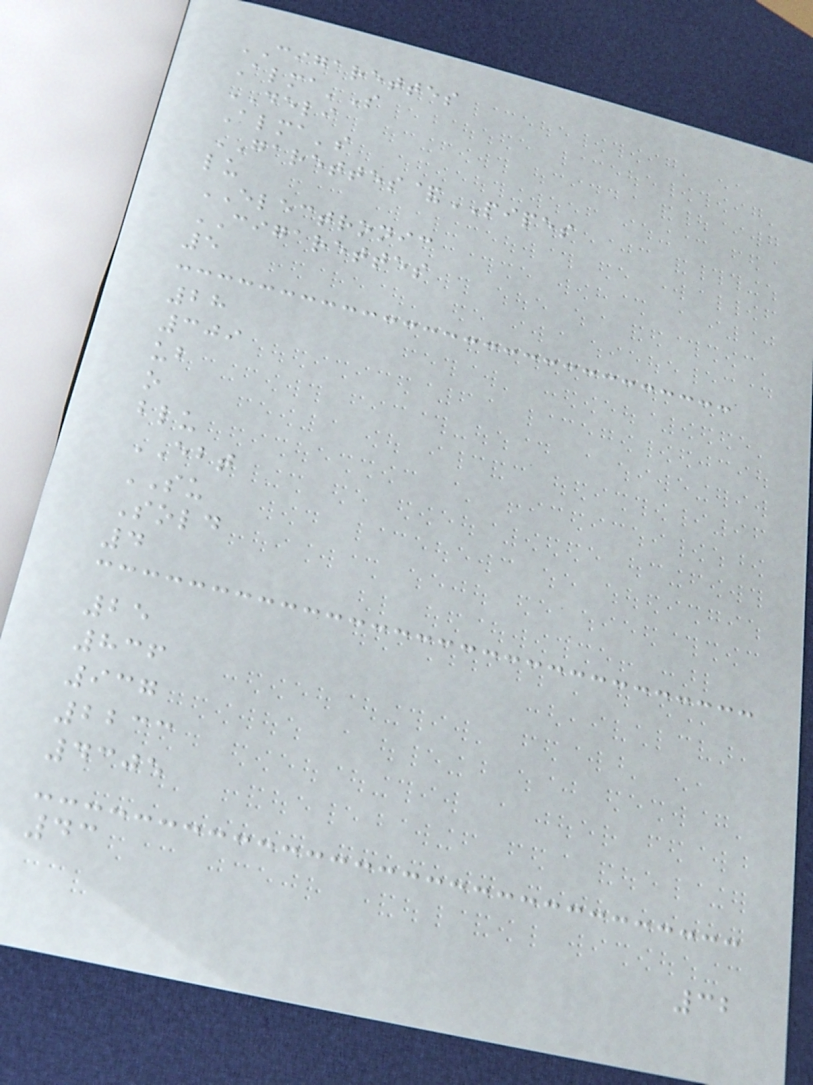CIGARETTES
Alma'S
DELI
Alma's
GARETTES&PIPES
lu
ELECTRONIC
CIGARETTES
5
28
309
ub
o
blu
EBT
SU
Sold
4
25
836
937
2233
4305
43
32
